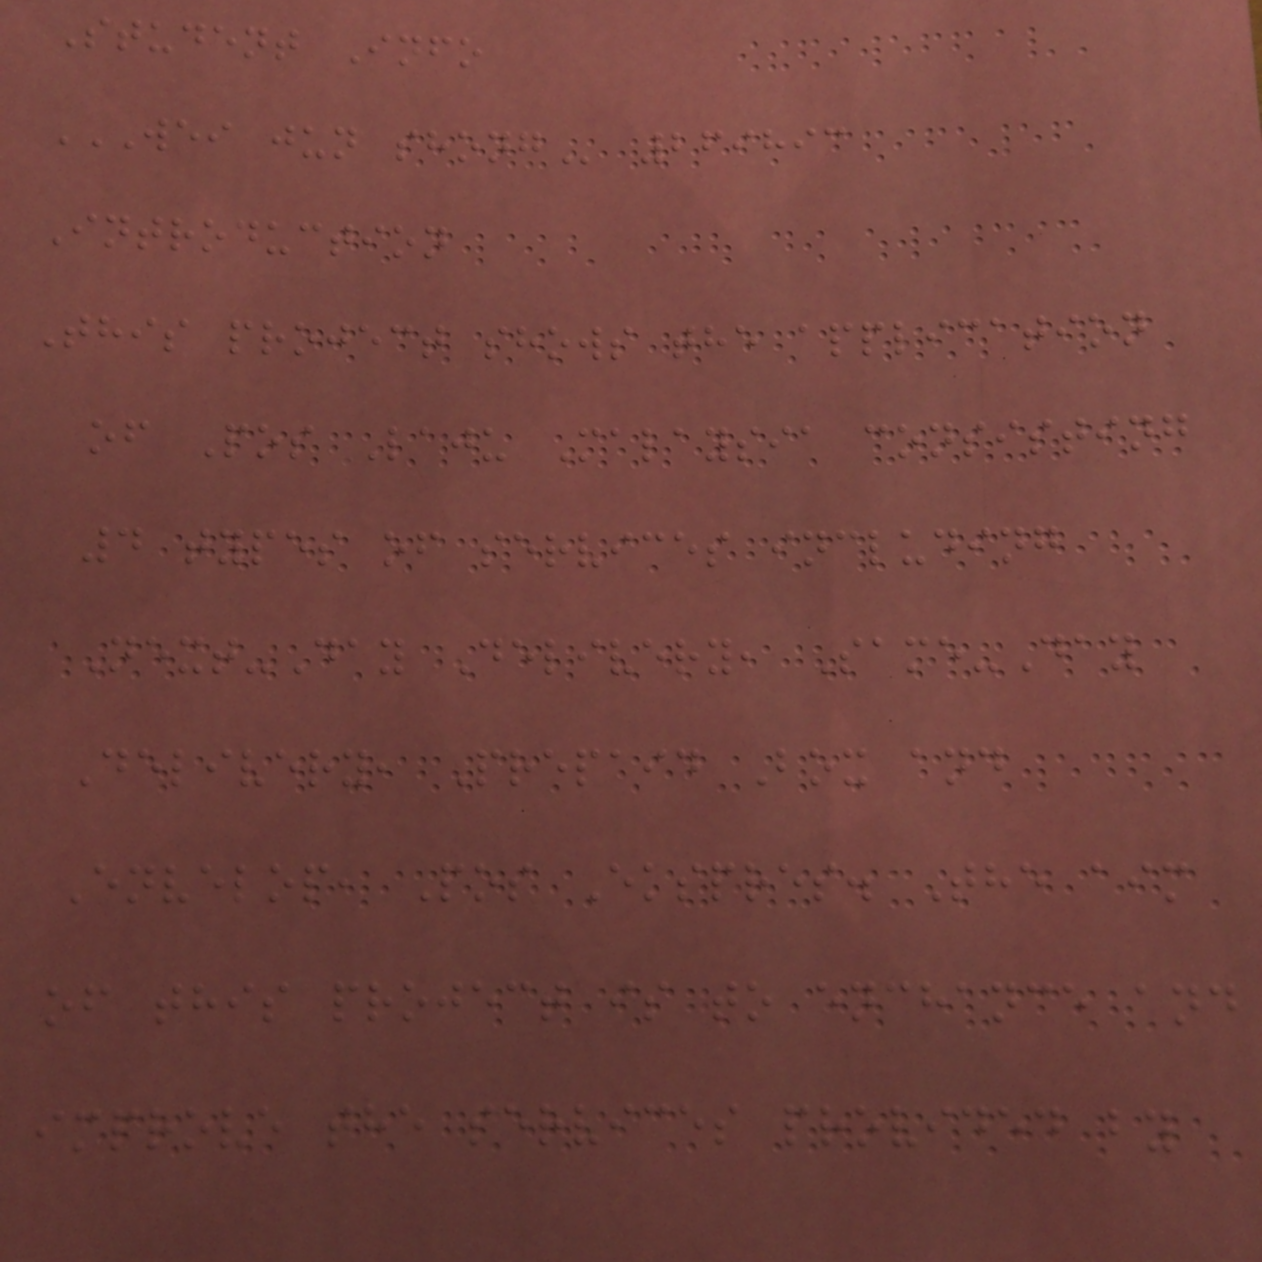Student Info
WEI JUN SHONG 269893
Introduction
This project shows the application
of Pos Laju Malaysia consisting
4 types of services including
Next-Day Delivery, Same-Day
Delivery, Prepaid Box and
Envelop, Pos Ekspres. The aim
of this project is to enchance and
improve the services provided by
